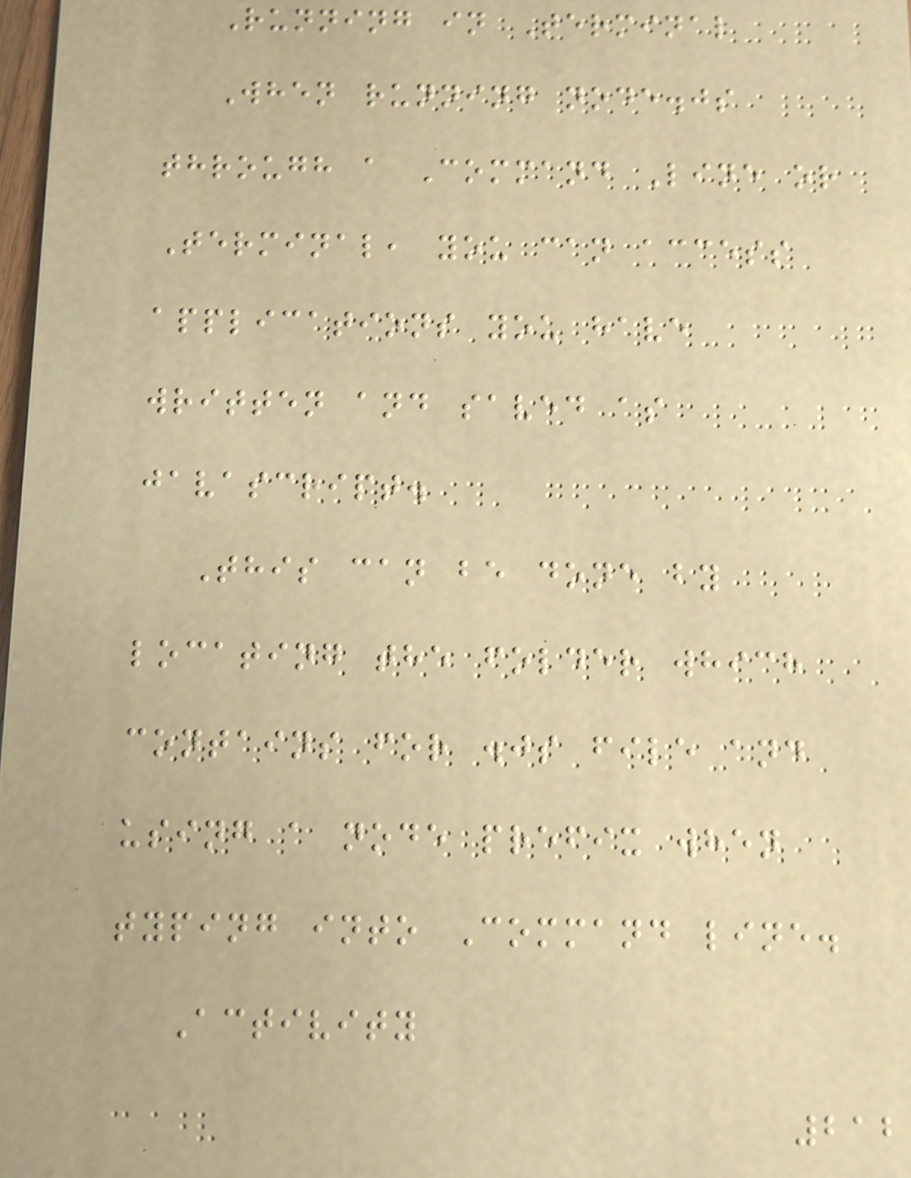Running in Terminal
When running node.js
through a Command Line or
Terminal, you can access
applications you have
written and saved as
javascript.
This can be done by
locating the folder which
contains for .js file and
using a node prefix when
typing into Command line.
Activity
212
